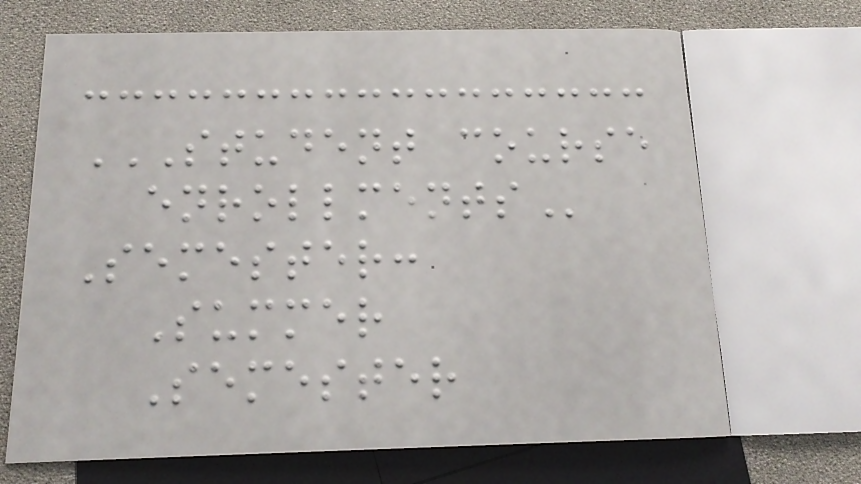STUDENT COURSE
ENROLLMENTS
Semester:
Summer
Semester
